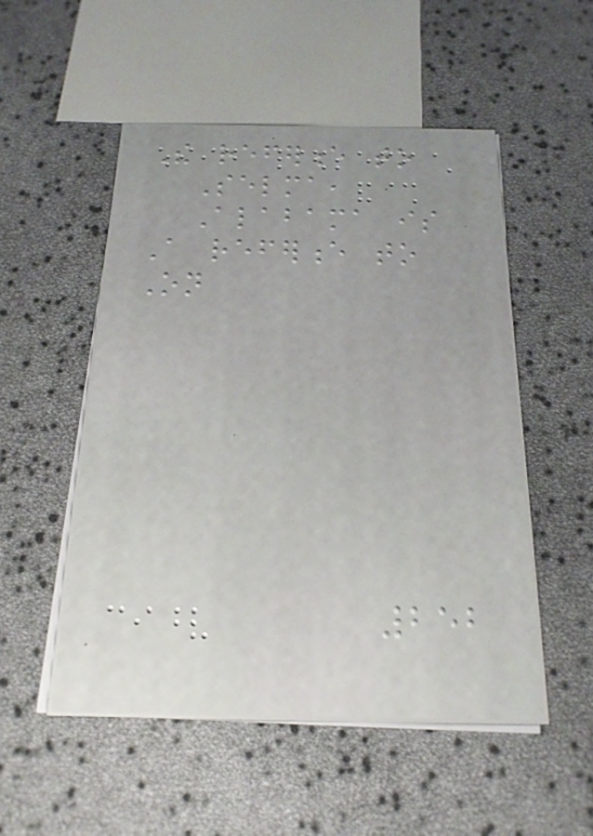The reference to
Selma,
Alabama is
A reference to
On
252
